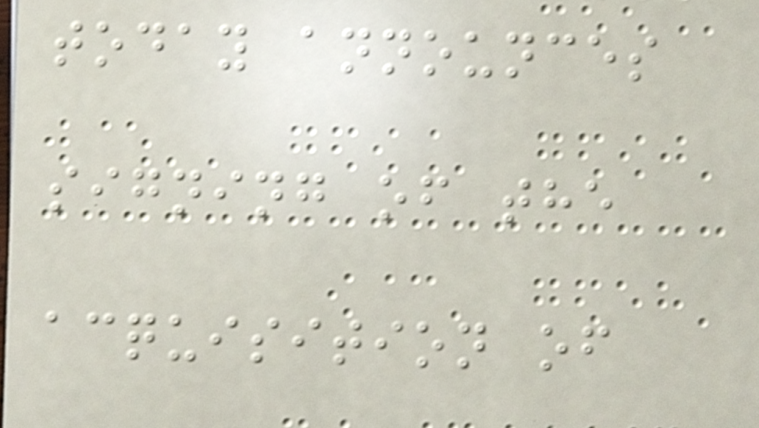today announces
signing of the
acquisition of
